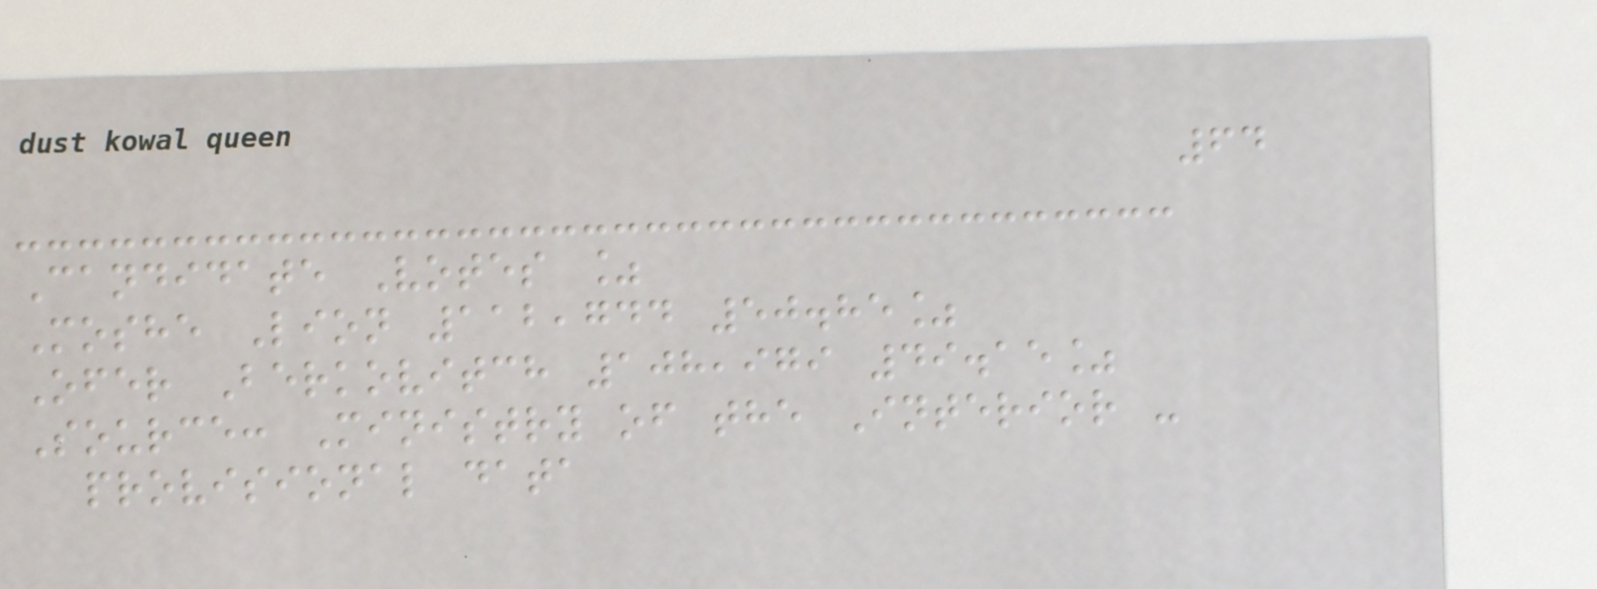64
Candidate Votes %
Moshe Lion 112,744 50.85%
Ofer Berkovitch 108,979 49.15%
Source: Ministry of the Interior -
provisional data
